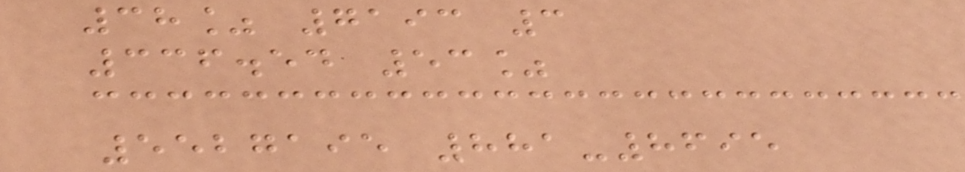38% 7193 3
336.54 53%
5527195 881-8695
